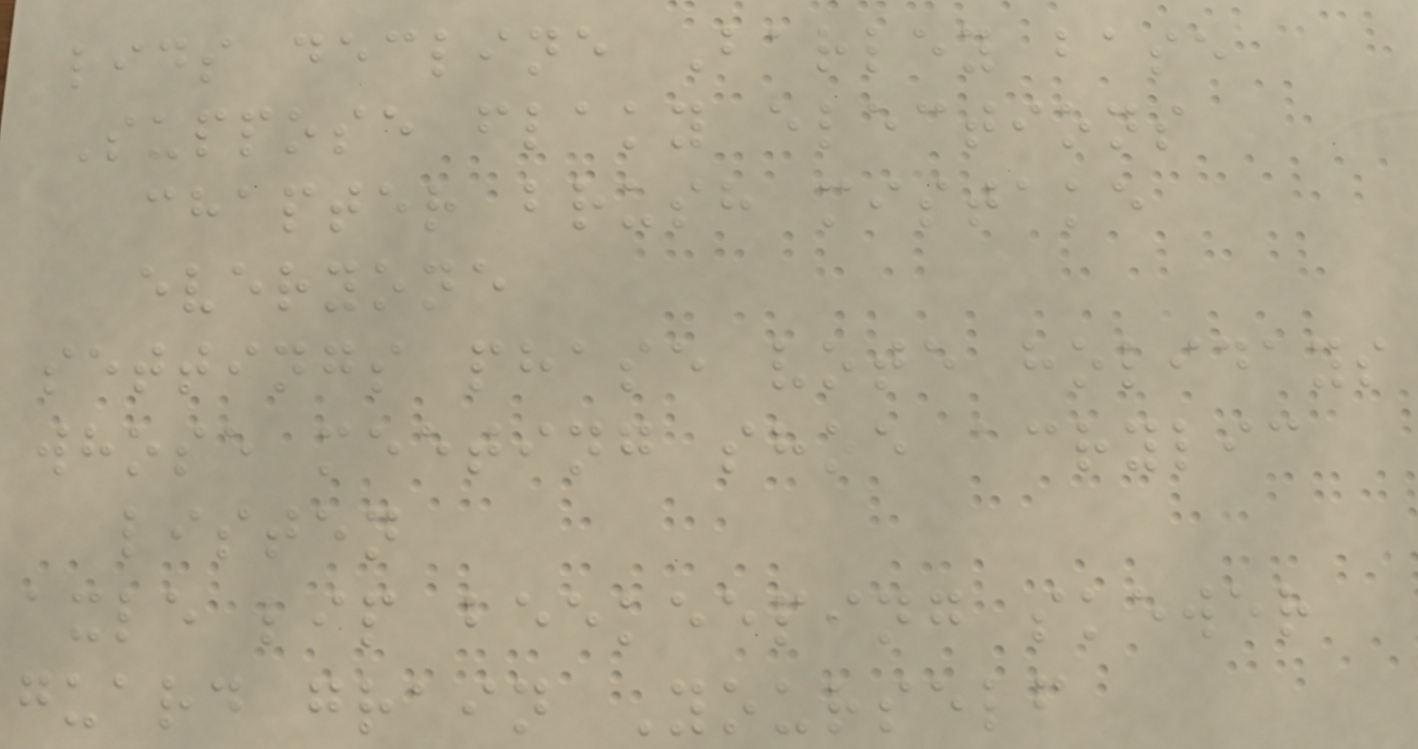lids decline Barley base
Suppose flaky elections
chapter brush mistake
everyone
settings phase vote holidays
whose meeting shoe acrylic
listen
axle lip beekeeping skewer
guard grain Yourself
